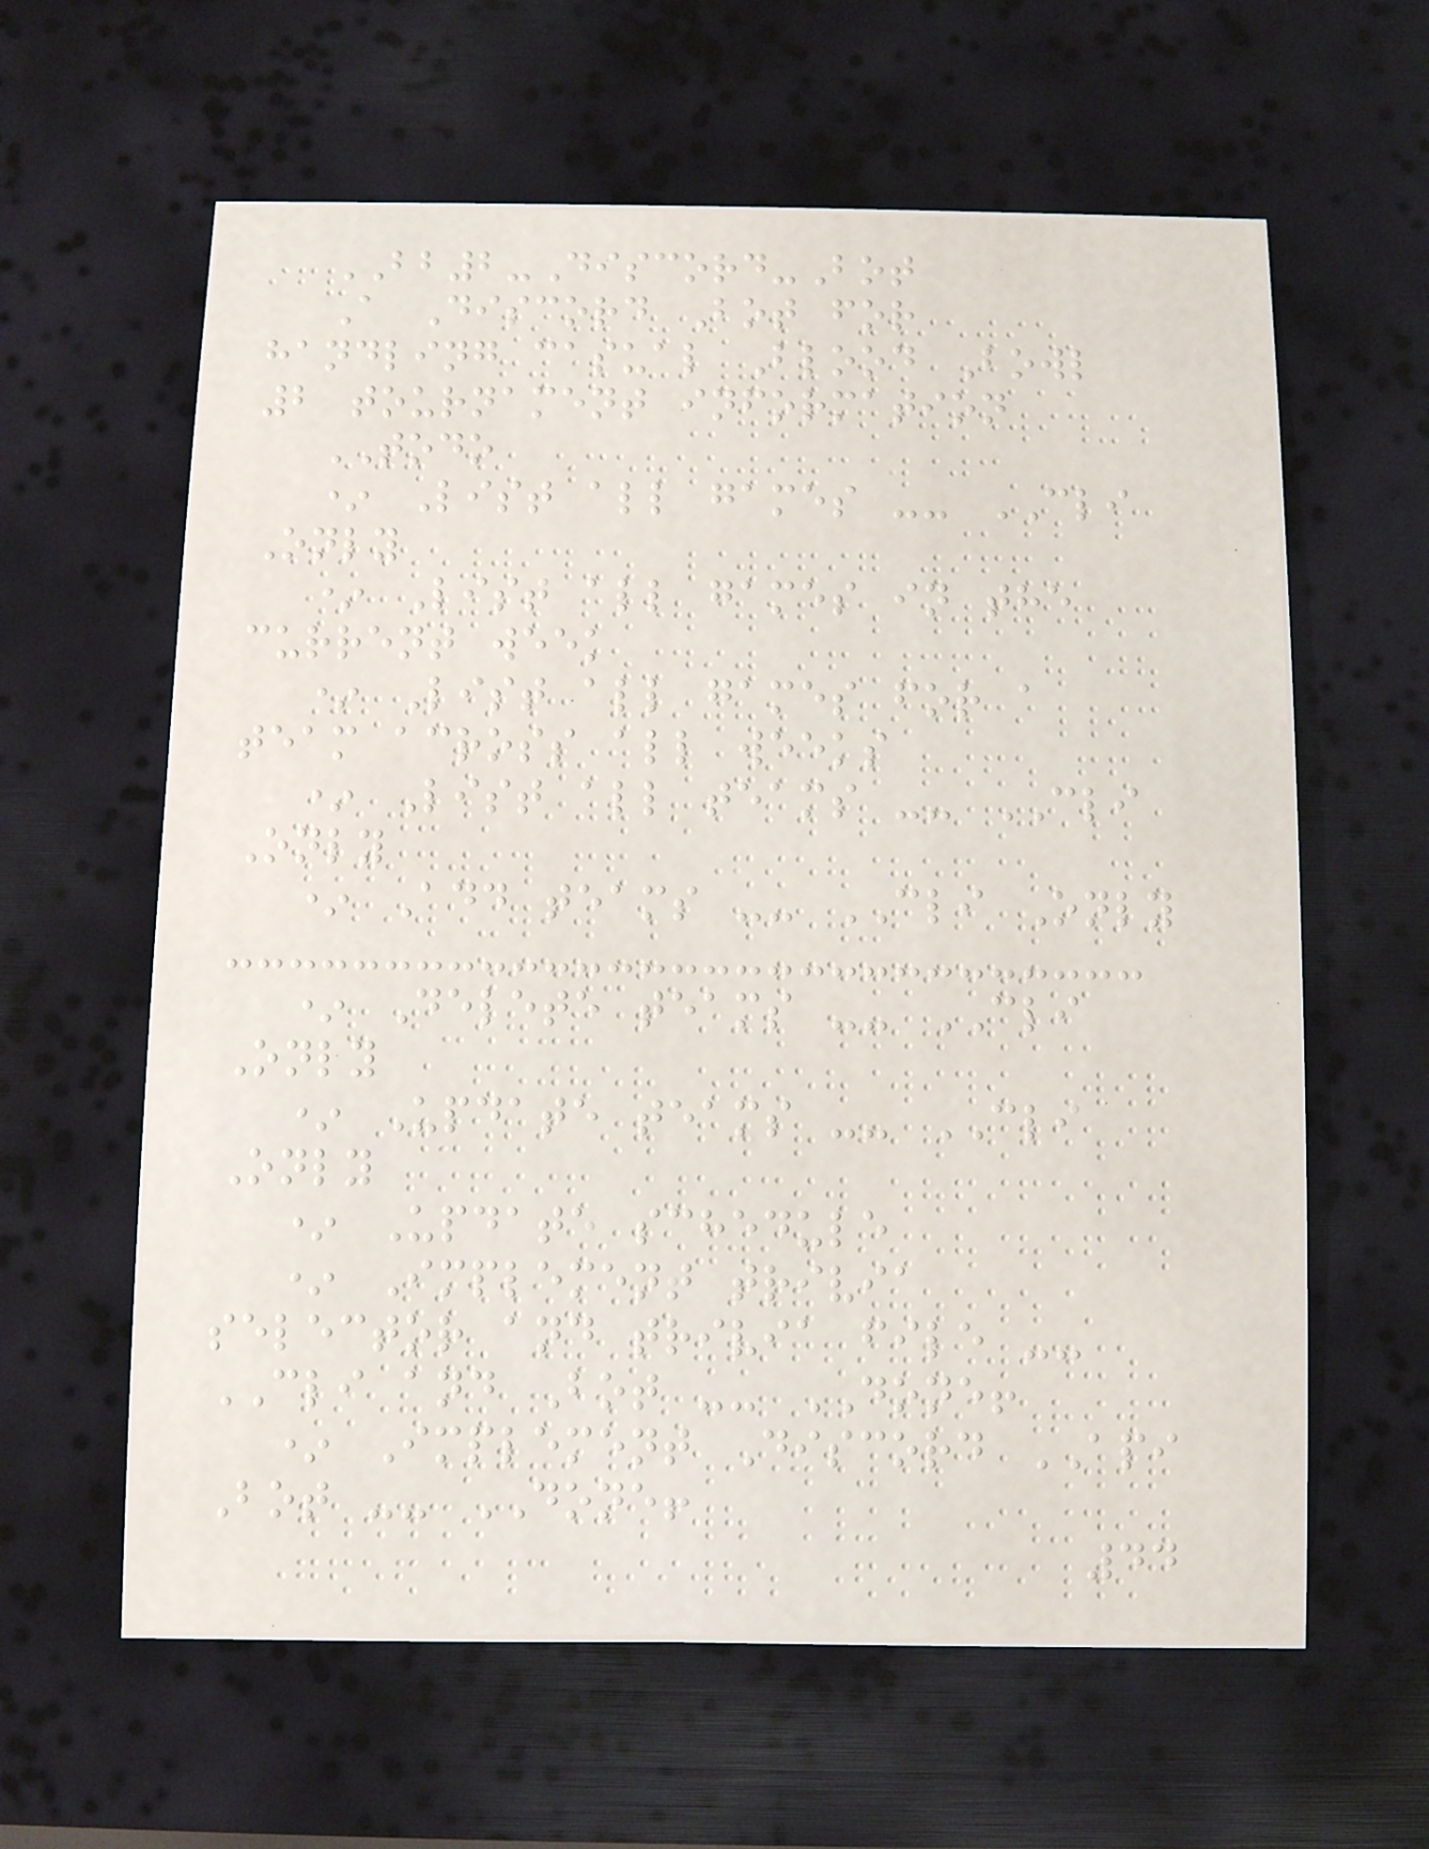BB2-Discord-Bot
A Discord Bot for
handling casual Blood Bowl
2 tournament information
TODO
* List all games -- CLI
Only
* List all games in the
current week
* List all games for a
team across all weeks
* List all teams -- CLI
Only
* Add teams -- CLI Only
* Delete teams -- CLI
Only
* Update teams -- CLI
Only
* Update schedule
* Implement trivia
selector and trivia file --
CLI and Bot -- DONE!
* Implement Discord API
Bot -- DONE!
44
